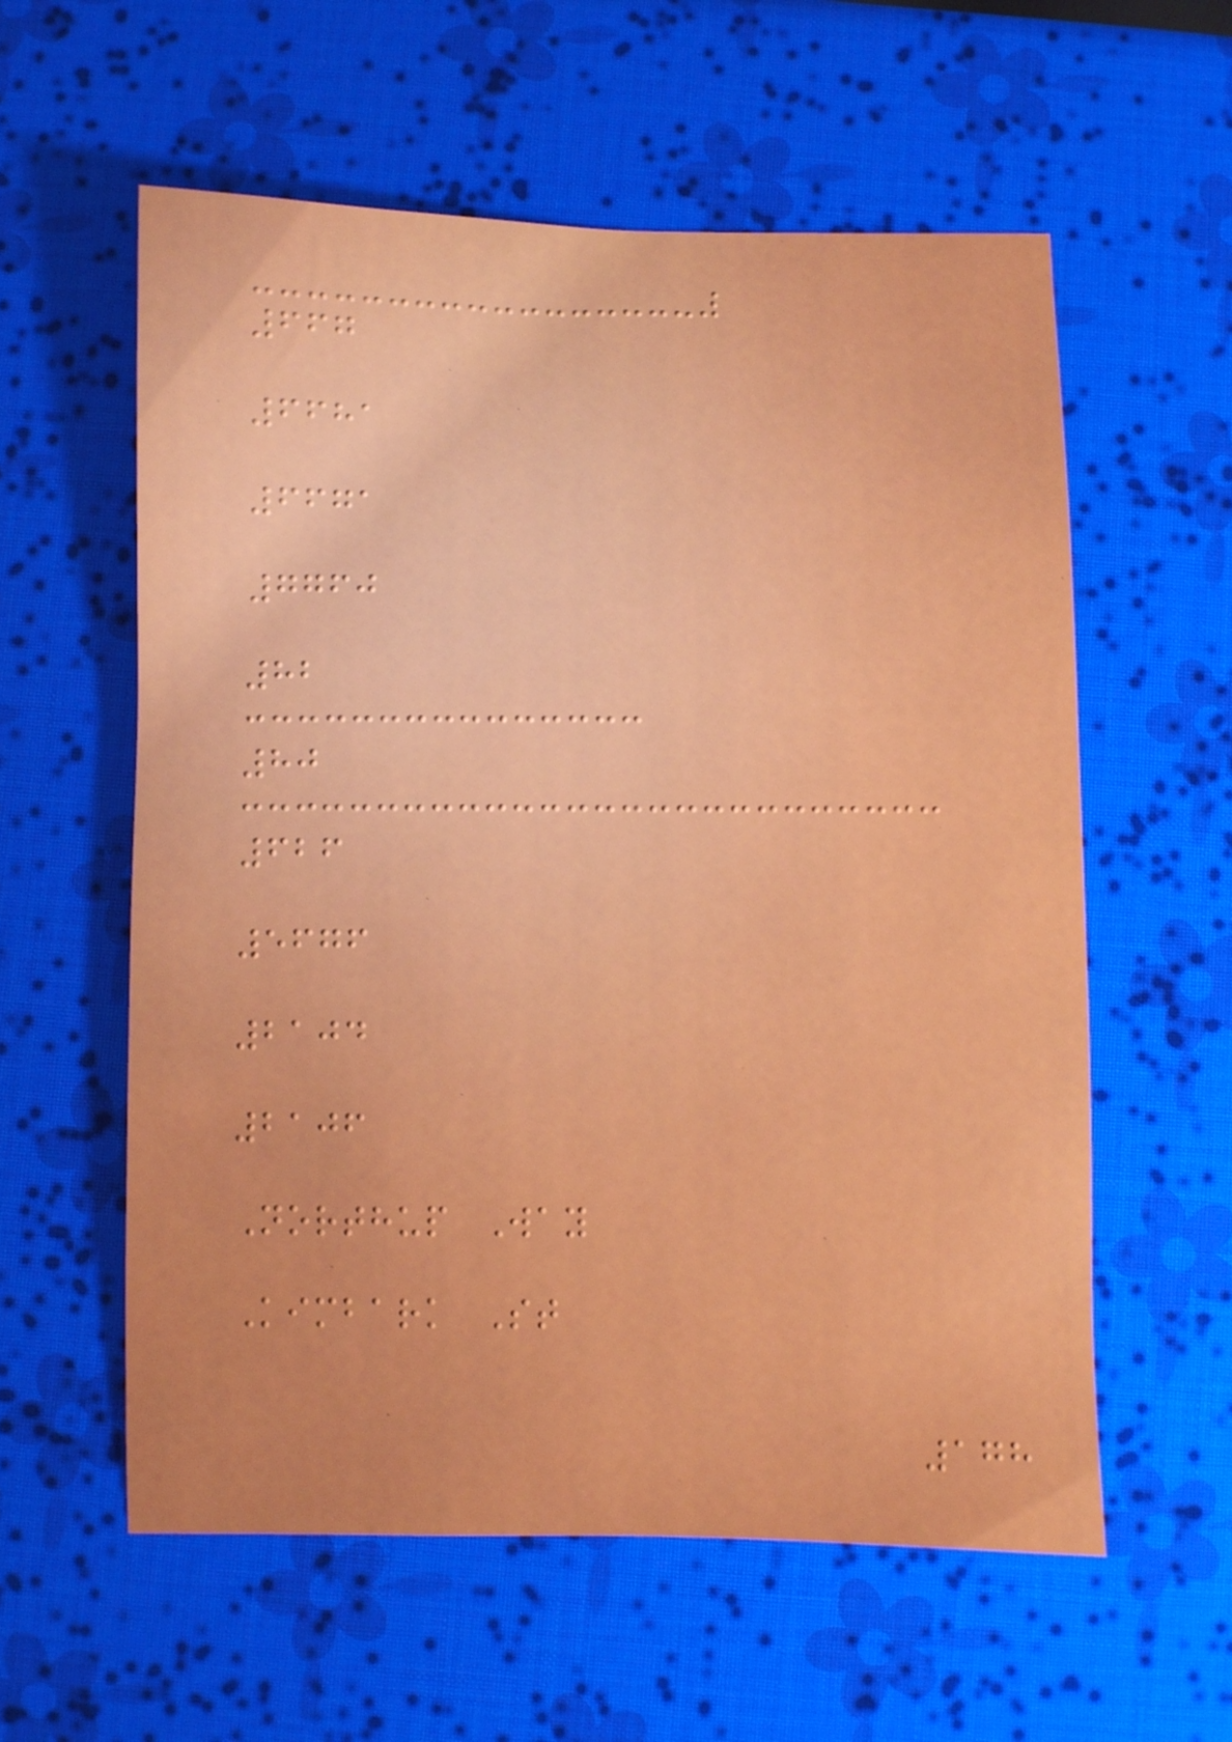667
6681
6671
7760
82
80
626
5676
2104
2106
Northup Way
Kimbark St
178
